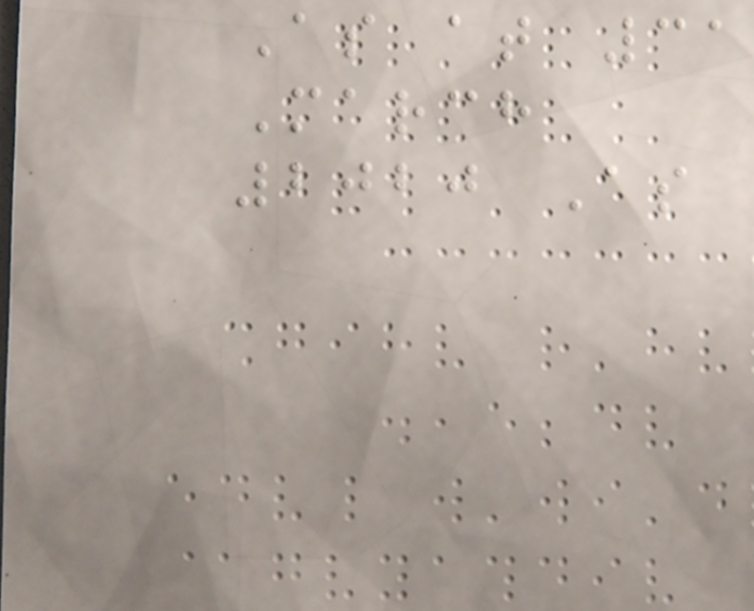As at 31
March
2020 As
